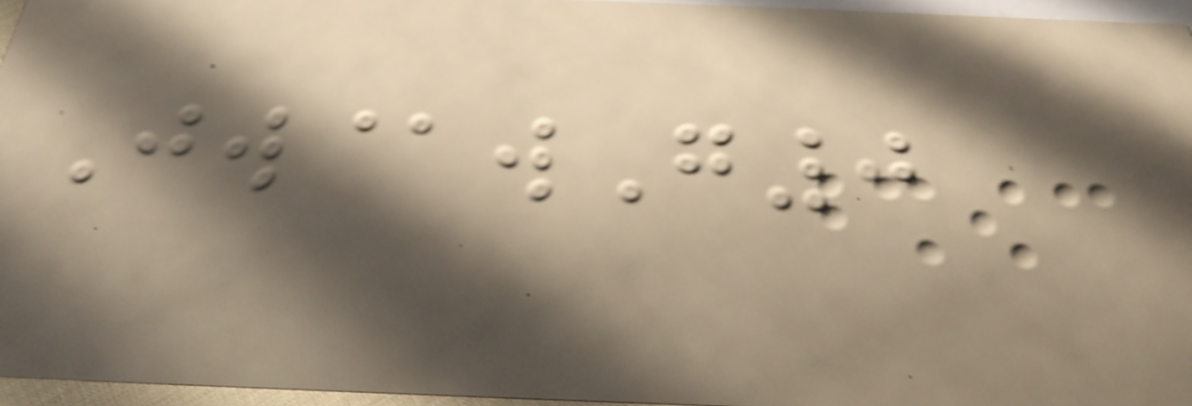Jw@wG0
